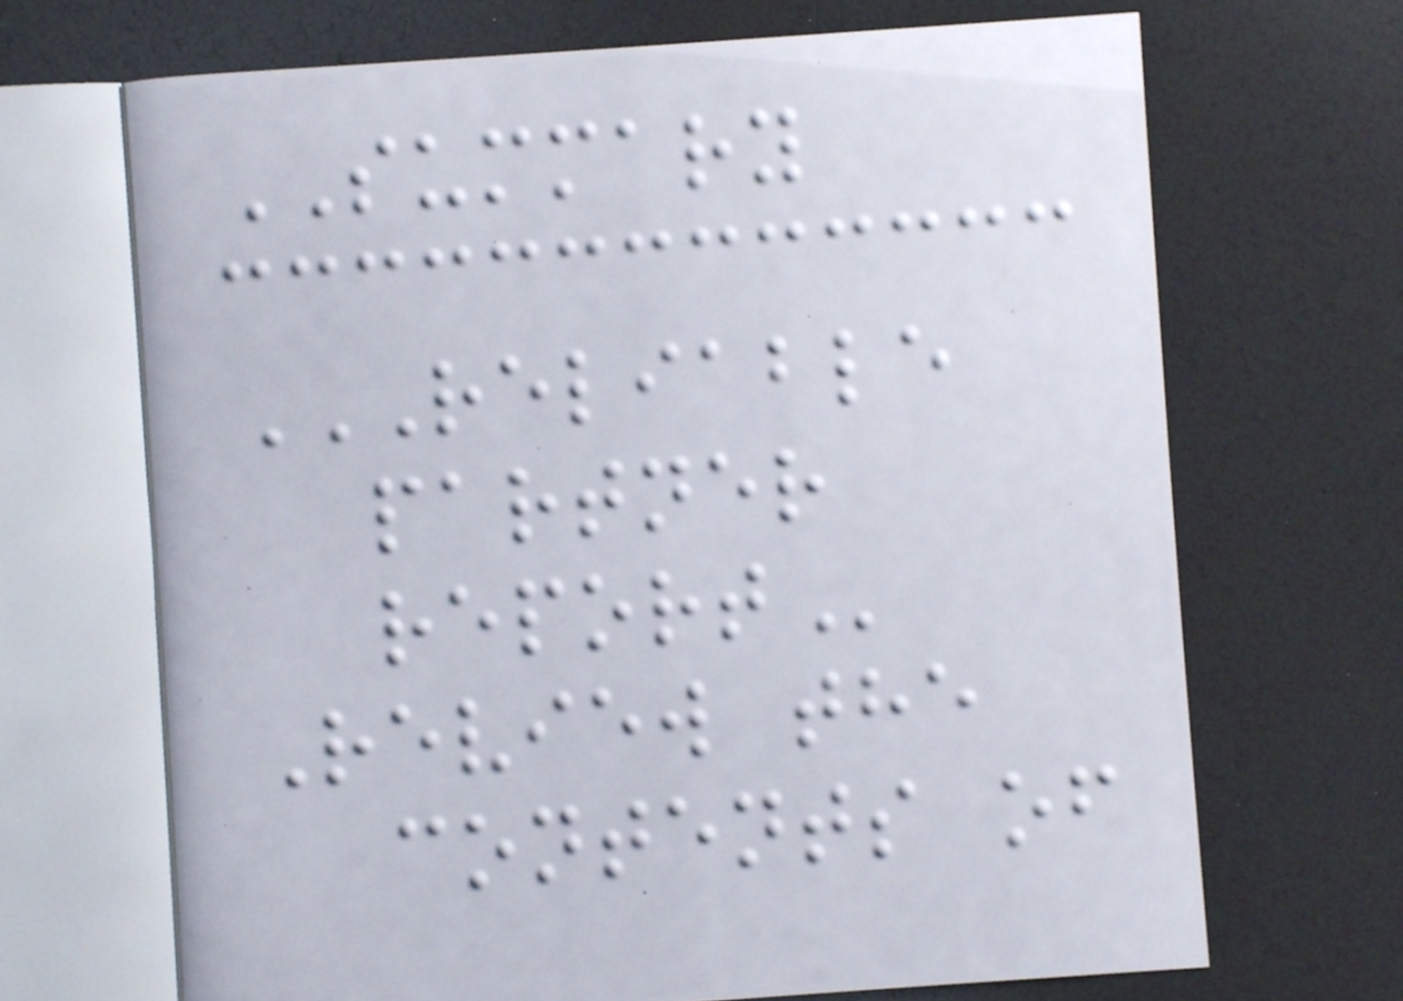SUMMARY
RELIABLE
PARTNER
REPORT
Review the
contents of
